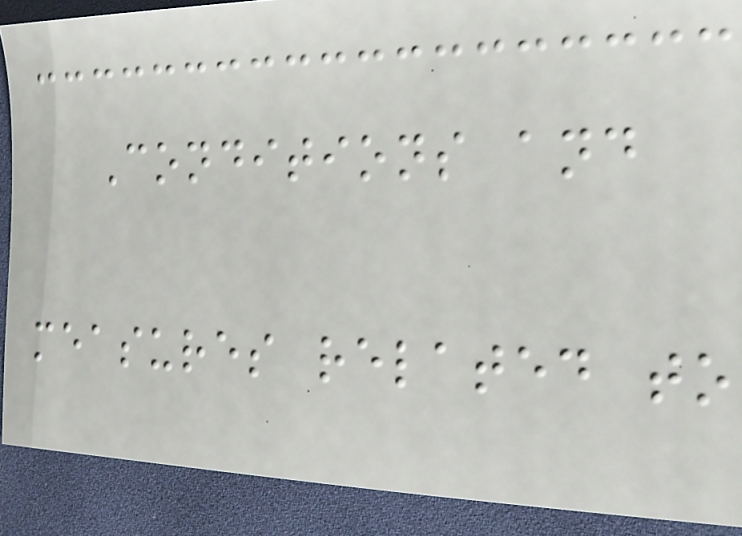Conditions and
measures related to
